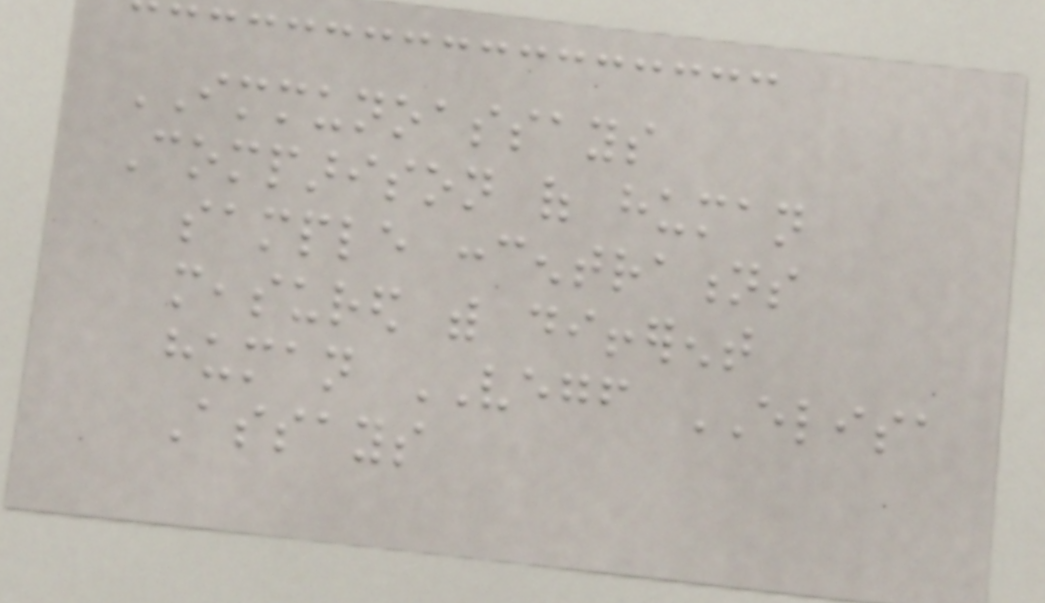IMMUNOASSAYS
Comparison of human
sample concentrations
measured with different
human VEGF ELISA
Assays
